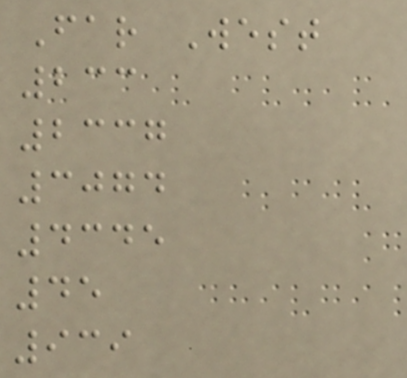Far West
233
2337
3074
4345
45
939
